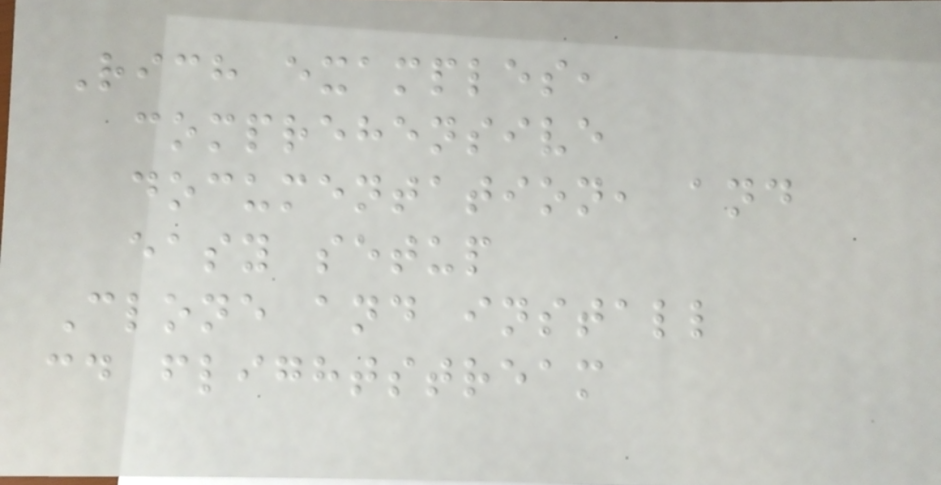Rich examples,
comprehensive
documentation, and
easy setup
Clone and install
cd flightstream
